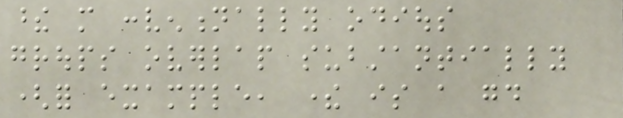these more conventionally odious
groups overlap substantially
(for example, there is a good
